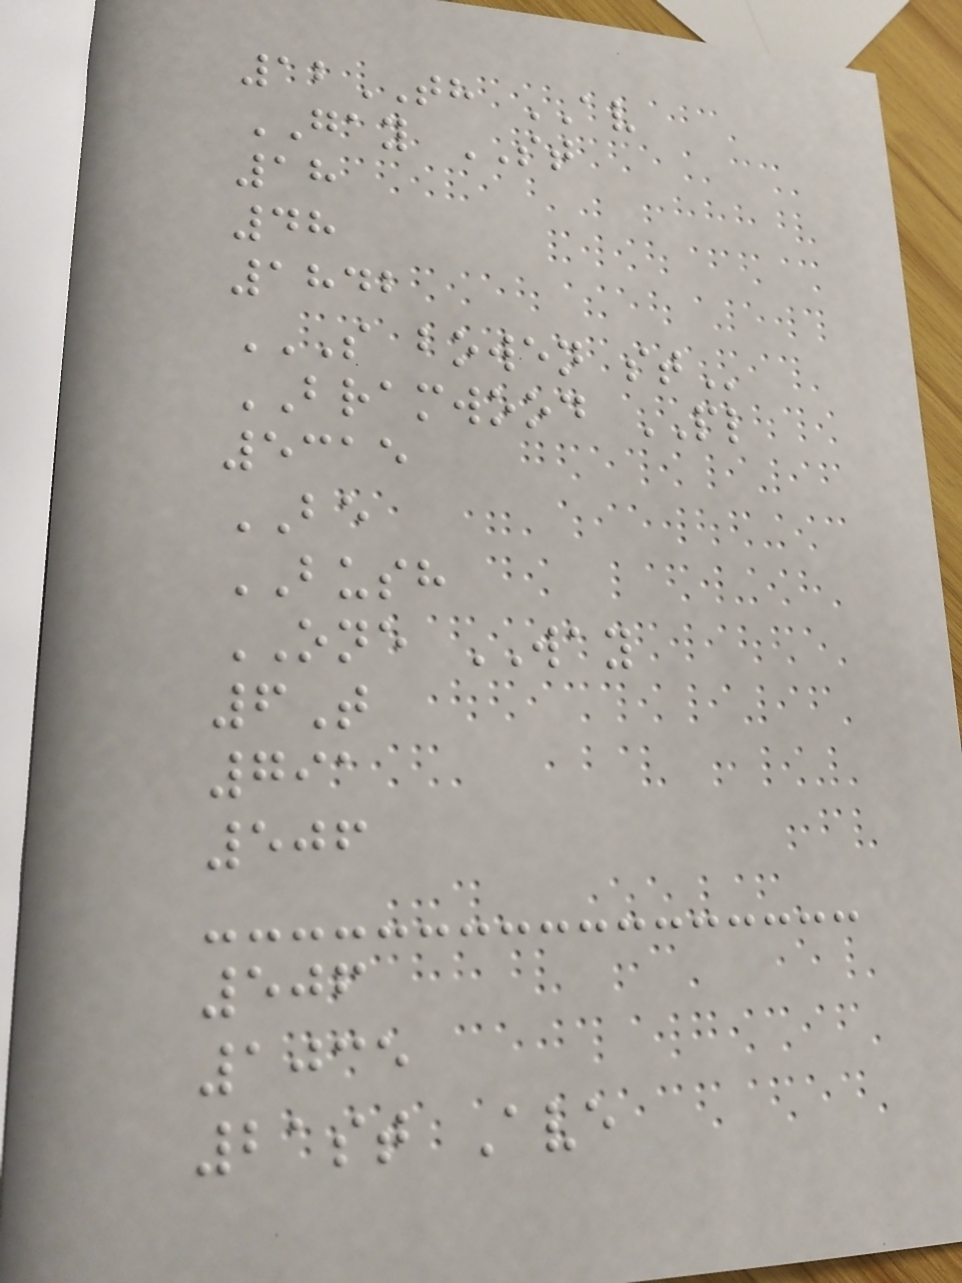12TH AV
GAY ST
18
48
1842
S BOWEN ST
BRAMWOOD PL
5315
BE
BUSH
ONE WAY
6T
791
506
506
1035
21st Ave
